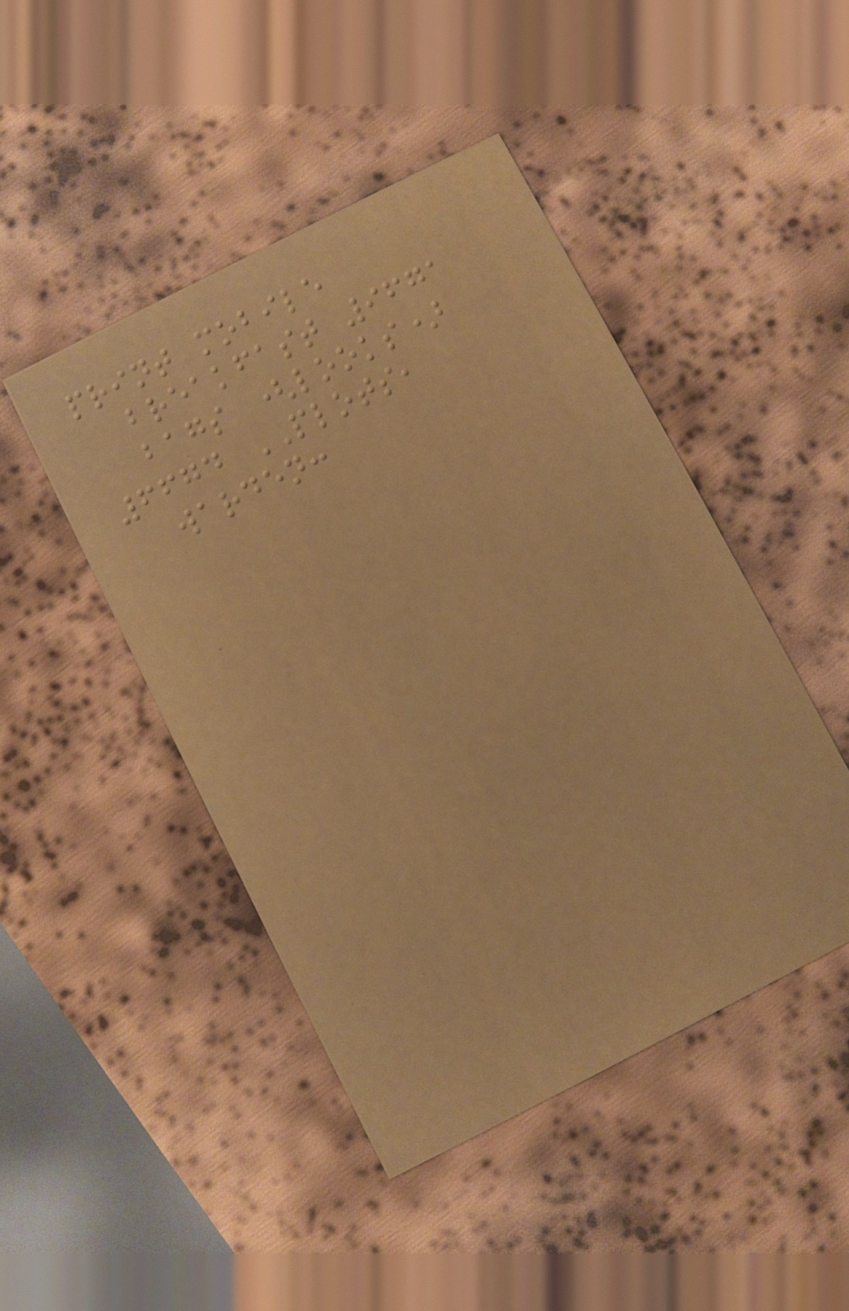print mobile
breakfast 9671
bags (looks)
6674 PLOTS,
warden:
